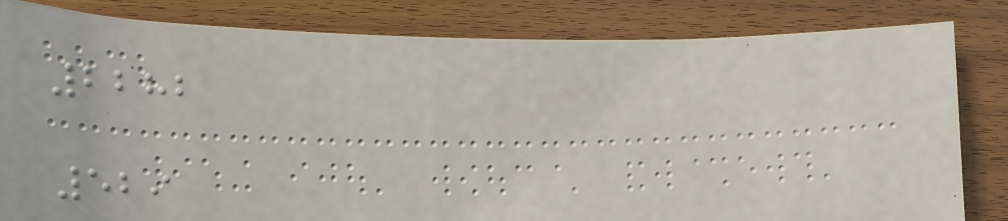2282
529
